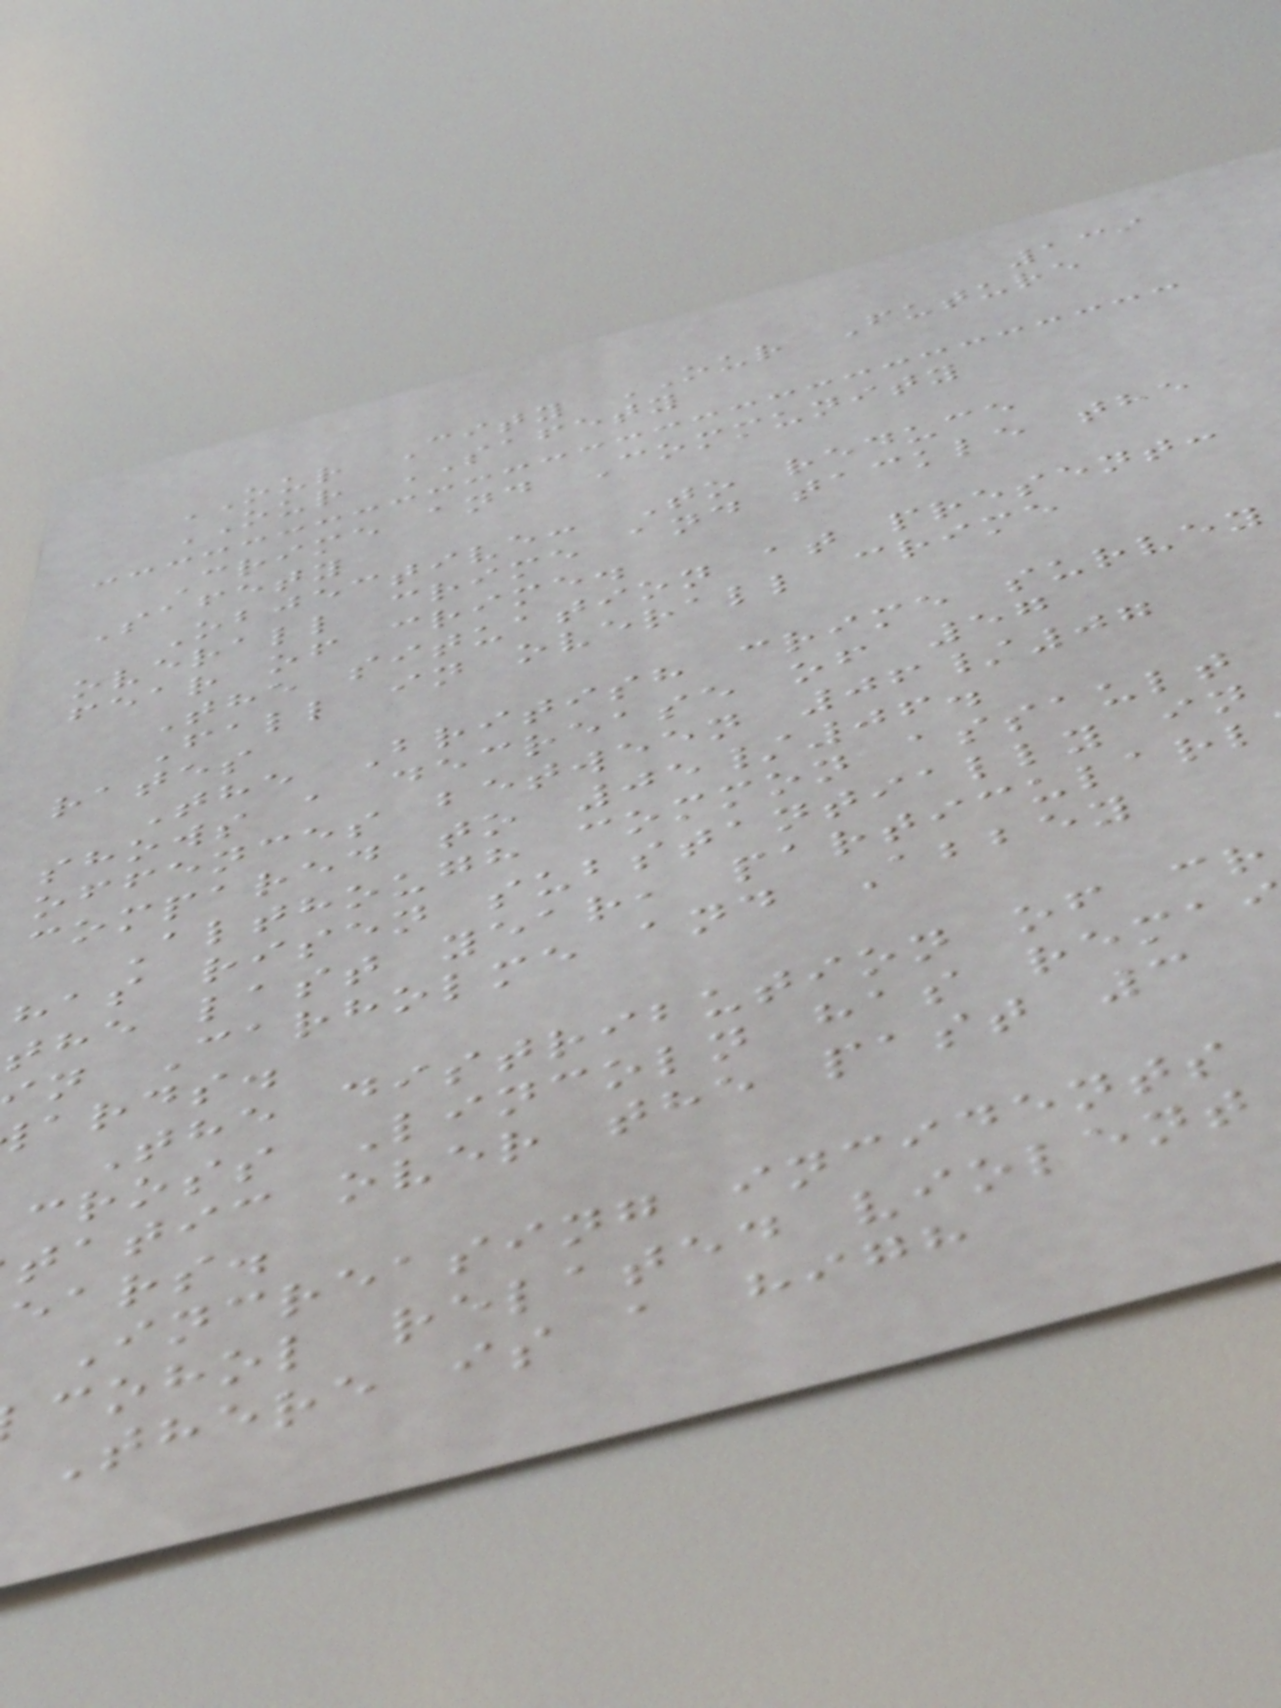139
OUR City OUR Future
OUR SAFETY
Crime and Community
Safety
Objective: To reduce
overall crime and tackle the
fear of crime.
The situation at present:
Fall in overall crime
rates
The British crime survey
shows a decrease of 57
offences between 06/07
compared to 05/06.
Although common assault
has risen substantially in
the last year, particularl
n Carholme and Abbey
ards.
The distribution of cr
cross Lincoln has rema
tatic over the past 3
ears.
Increasing incidents
cohol related violent
There is a high
